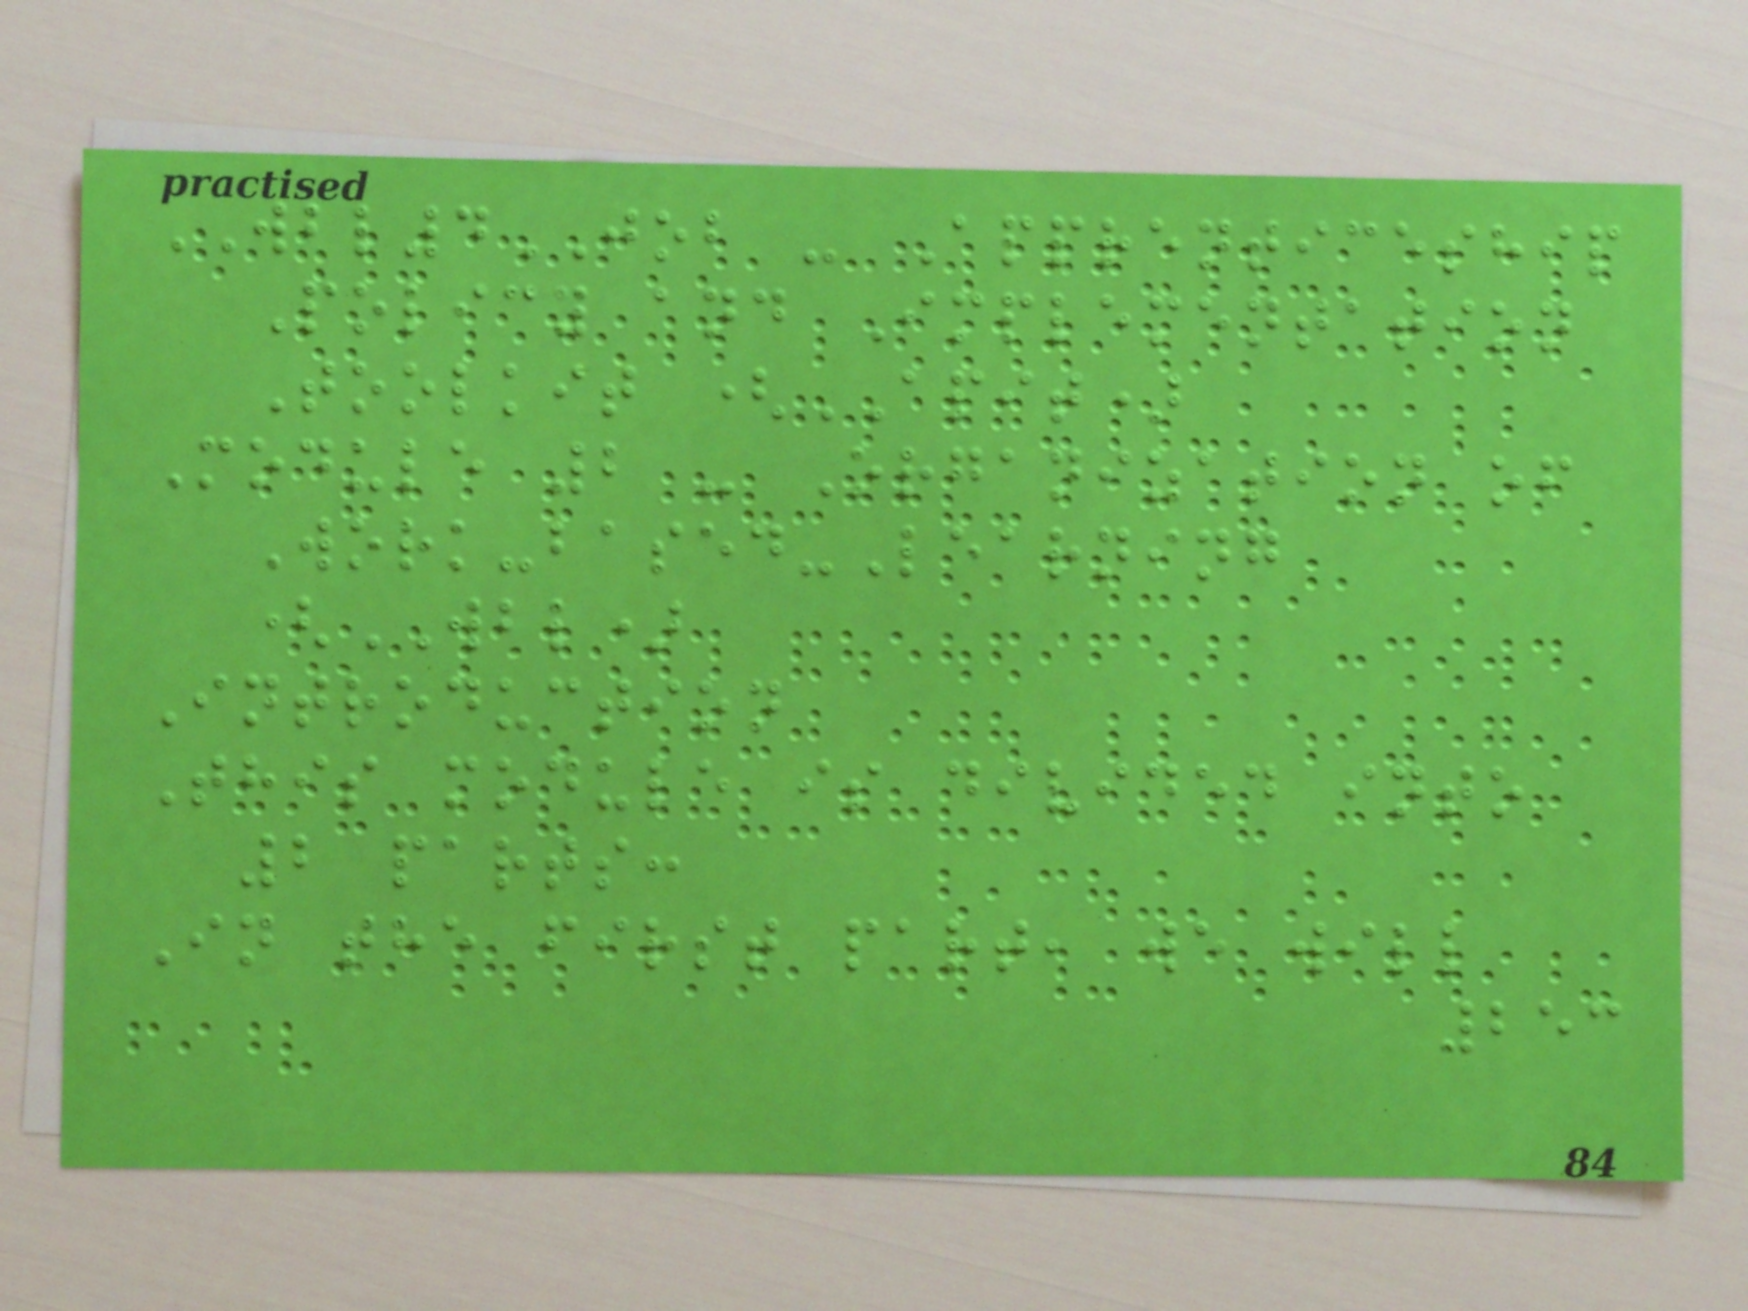WBL4JOB - Apprenticeship
Policy and Implementation
Toolkit (APIT)
Module 2 - Organization of
Work-based-Learning
(WBL)
Introduction
This module is divided into
2 parts:
In the first part, we will
253
